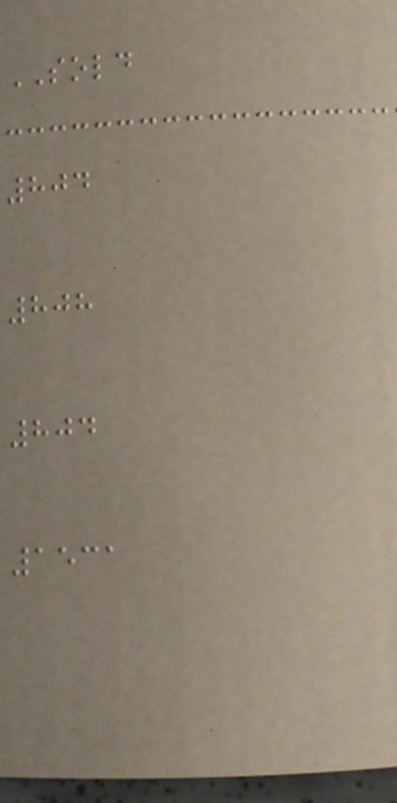SOLD
804
808
804
1531
